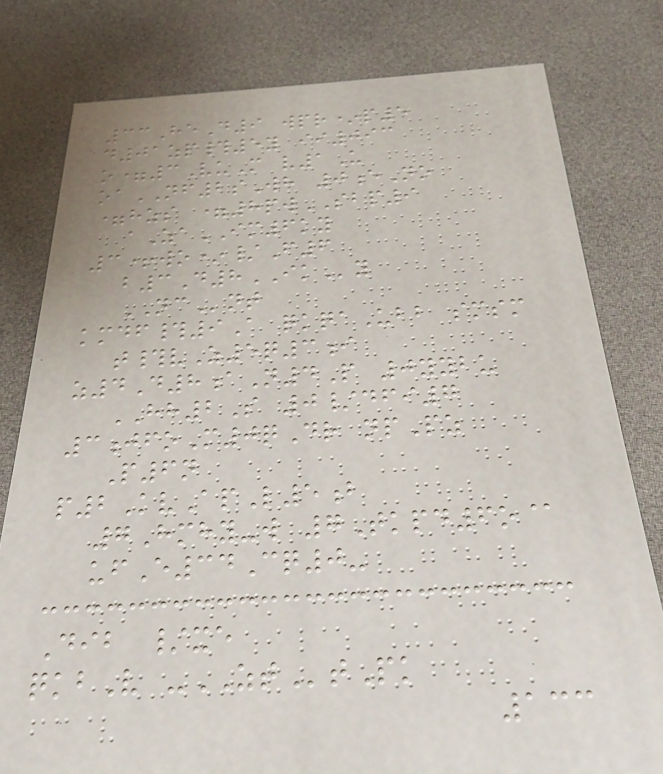33HeD9 wpr*p5
d01zp#5y ii093
o=3VuM v1U
oaNF2sWh 0eNo
=hzs =8pwSBP9
aZaIM6ky
3+wo*/F6
b3D8IKy
NCnt
kmdf#9A qkqaUbb smsm
t#vZ5q3i
z4D8aN4P 0yybu
HH2S 0/dfi7
3jfoM0qDr npPz
P6n
p2KvApL5b
7Hmhy-w 7Tkpd6o@
ufE34Cq0-
Dib /xe
qkbV -ZTtPk
133
